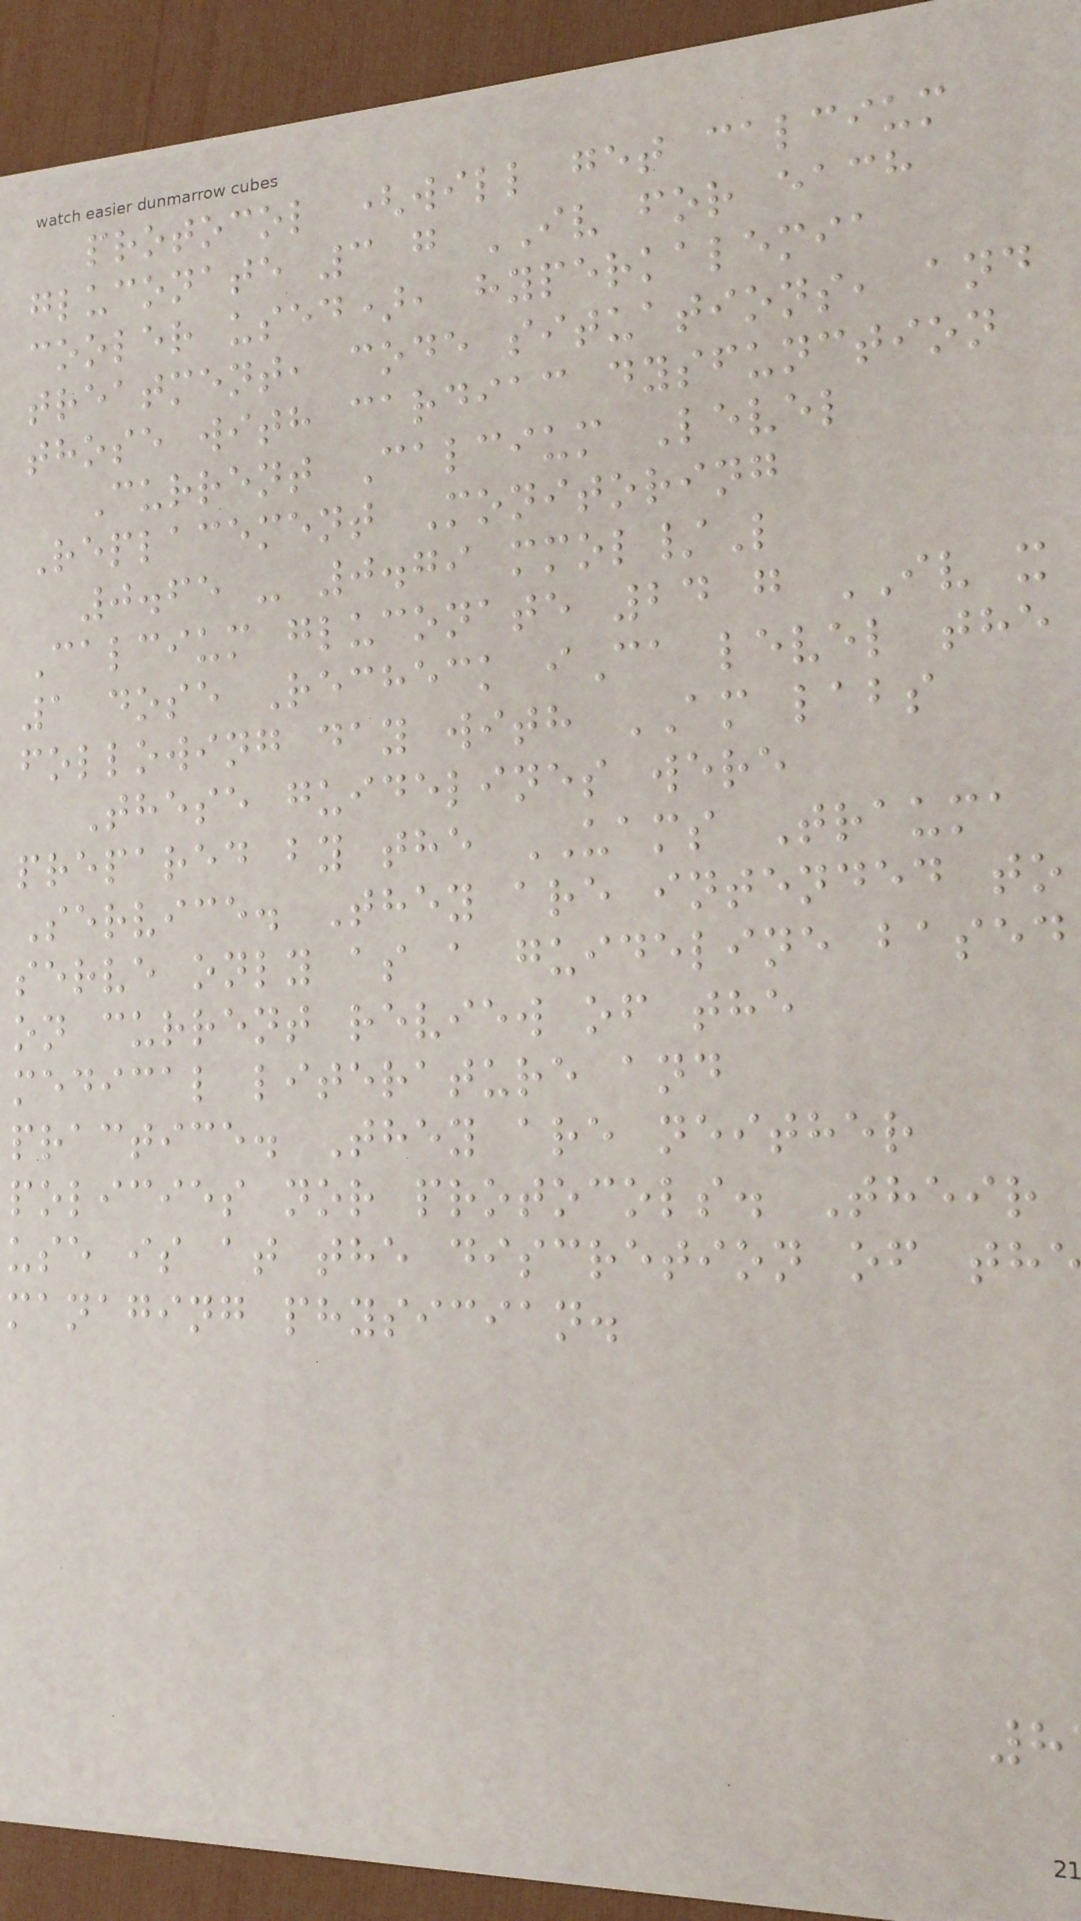protocol (will get calcium
gluconate 3 g IV for each
cooler used), hyperkalemia
treatment, code situations, and
those with cardiac dysfunction
Current Calcium Level
Replacement Monitoring
0.65 - 0.79 mmol/L
Calcium gluconate 24 g IV x
1 dose Recheck iCa level the
following day with AM labs
These guidelines were
prepared by the UAMS Trauma
Service. They are intended to
serve only as a guideline based
on current review of the
medical literature and
practice. They are neither
policies nor protocols. Their
use is at the discretion of th
managing physician.
